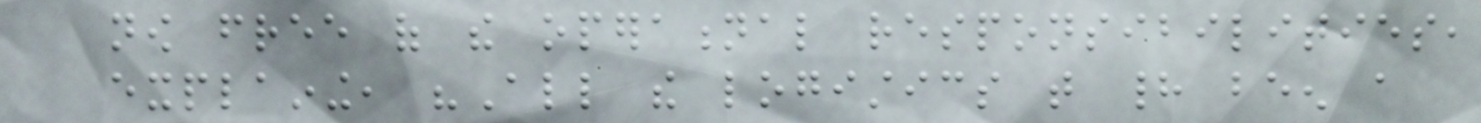now free of the operational responsibilities,
explaining, "All the logistics that had been a
